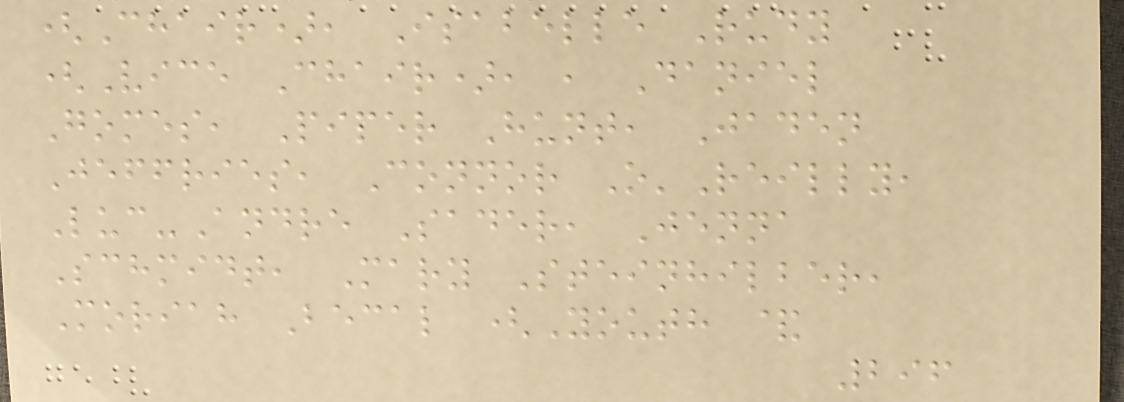(Chair), Isabelle Rudy
(Vice Chair), , Daniel
Gomes, Piper Hunt, Jaden
Jeffries, Connor O'Reilly,
Luc-Andre Sader, Jenna
Schmidt, Mary Steinhilber,
Moriah Becal (Youth &
296
